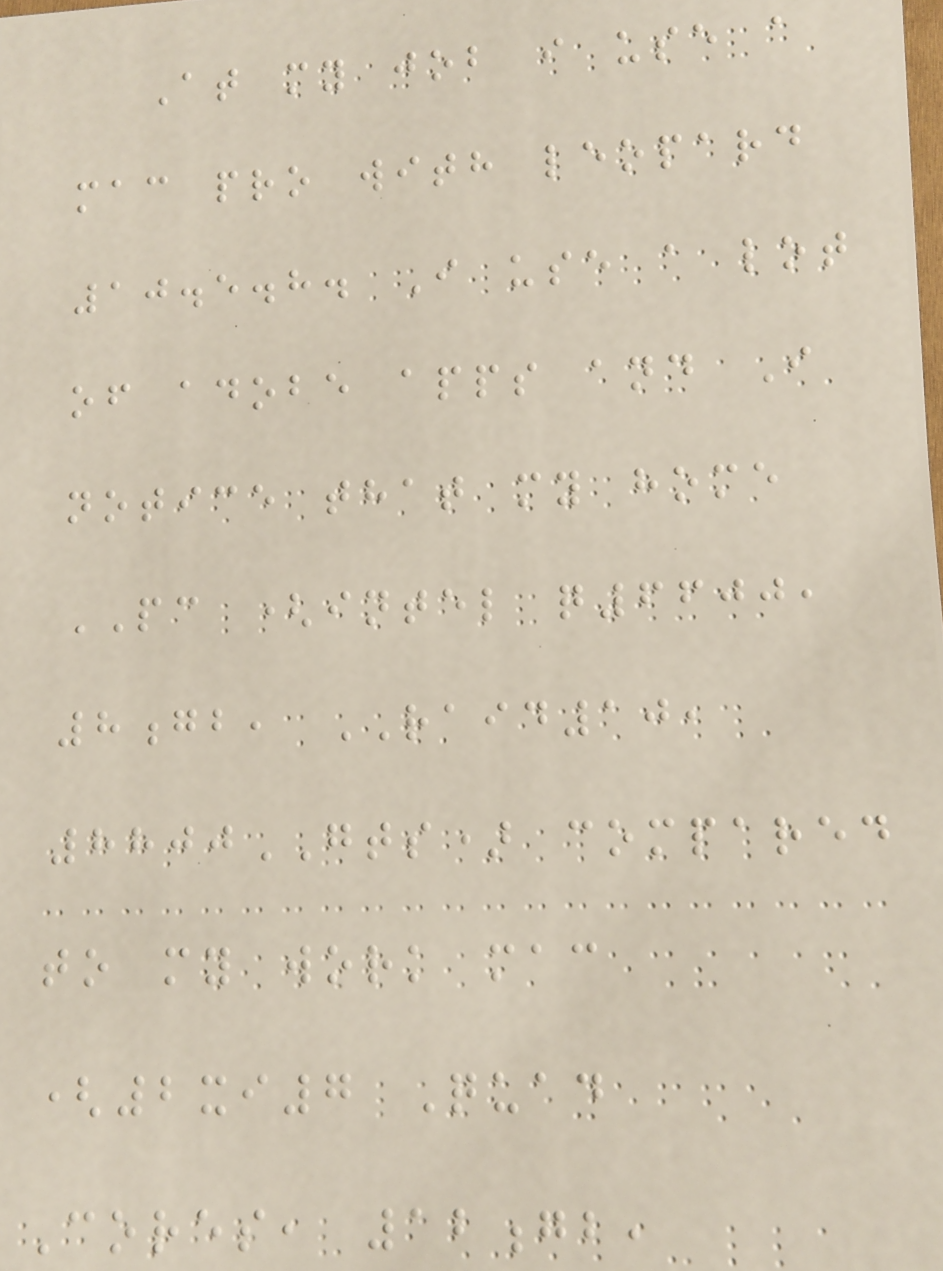At my job i use a
mac pro with leopard
10.5.8. I use a lot
of adobe apps and I
notice that my home
PC (intel q6600,
8gb, RAID10,
8800GTS) compared
to my work mac
(2xi7 Quad
Cores, 12gb,
